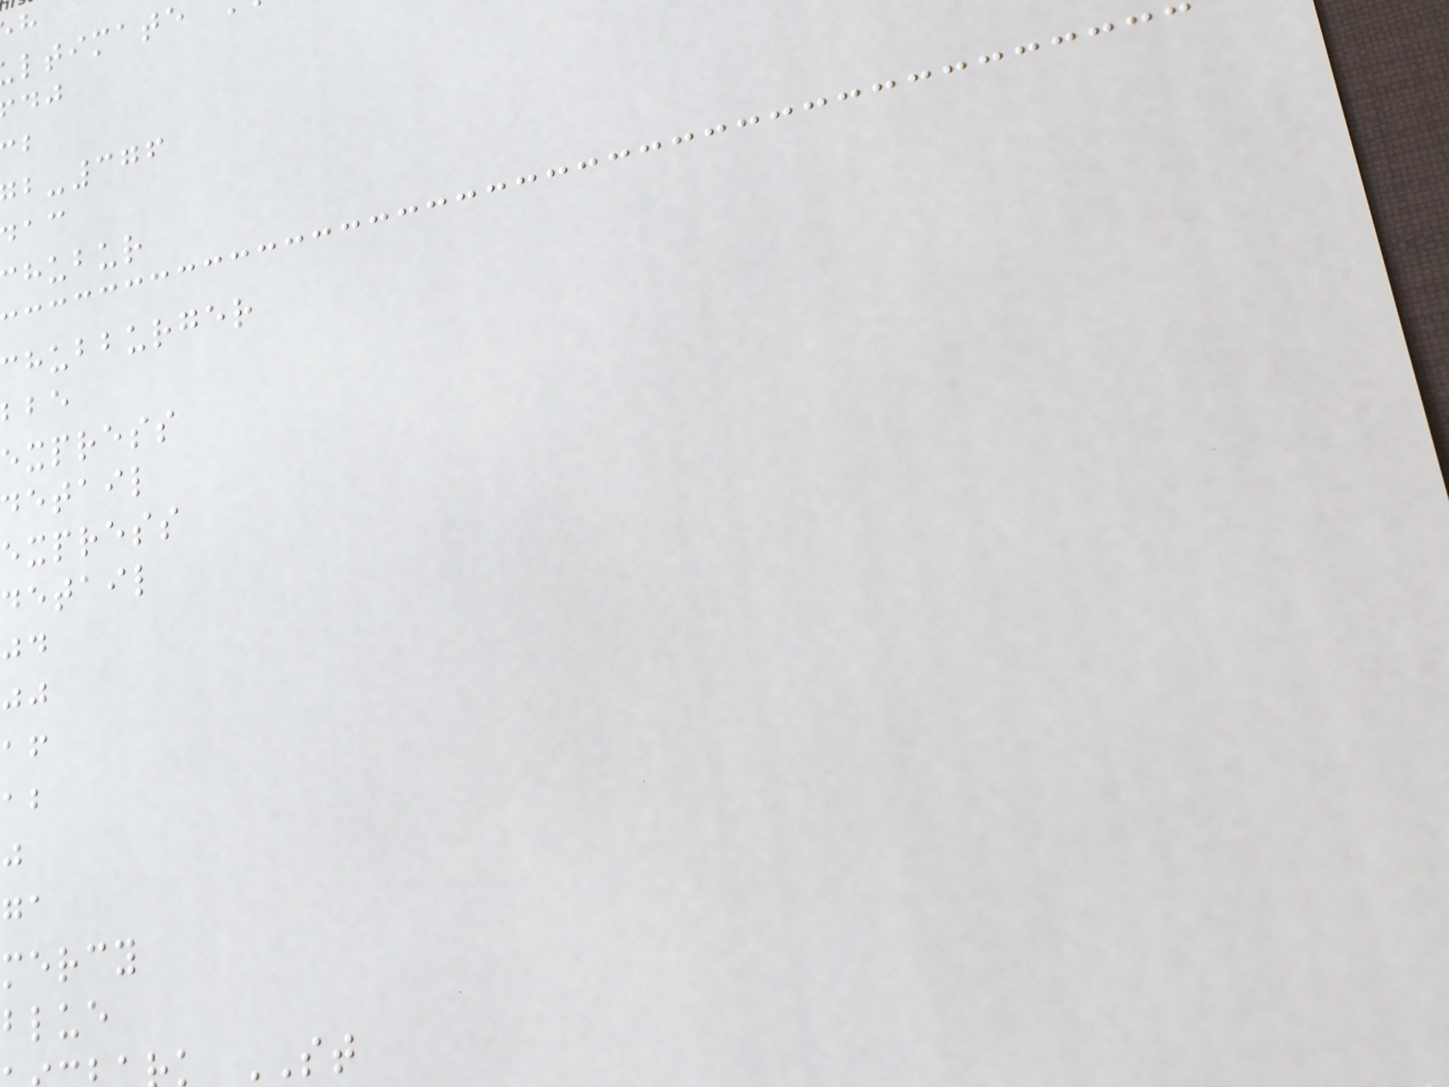ltimate
-376
hubur
hubburger
express
detail
express
detail
mercy
blue
ST
